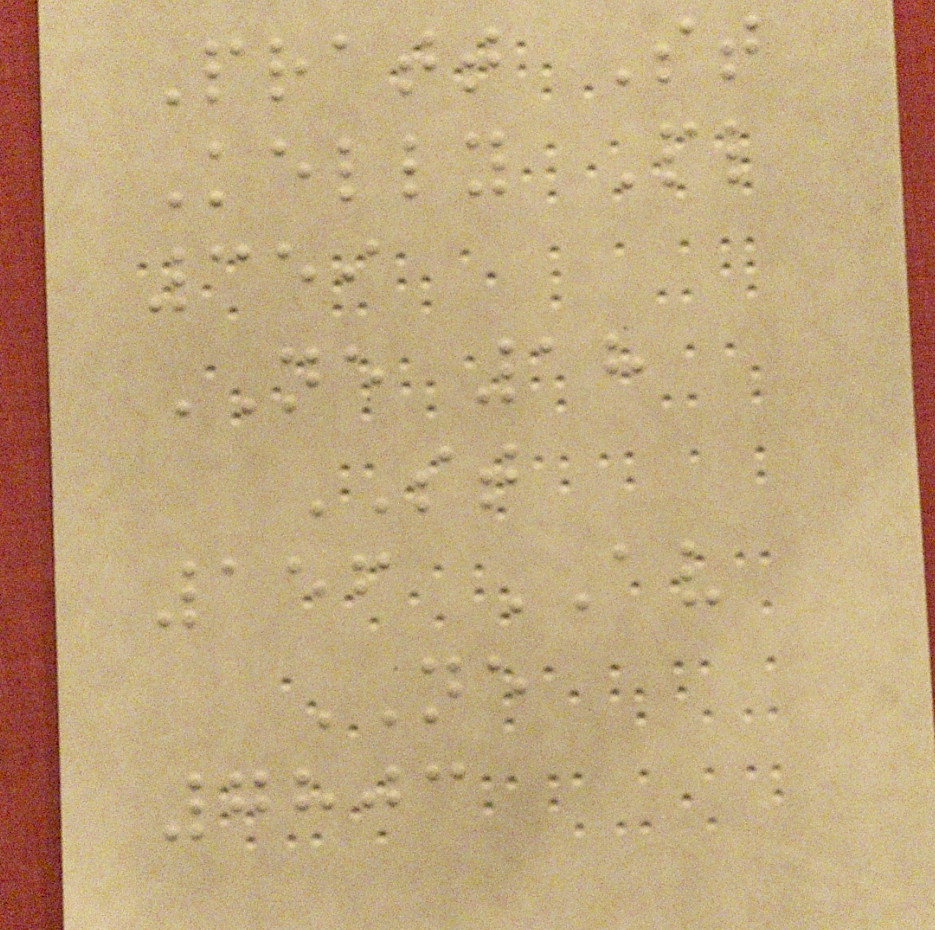Pratt St
Kelly Pl
359
NE 18
ST
156 AV
NE
7803
